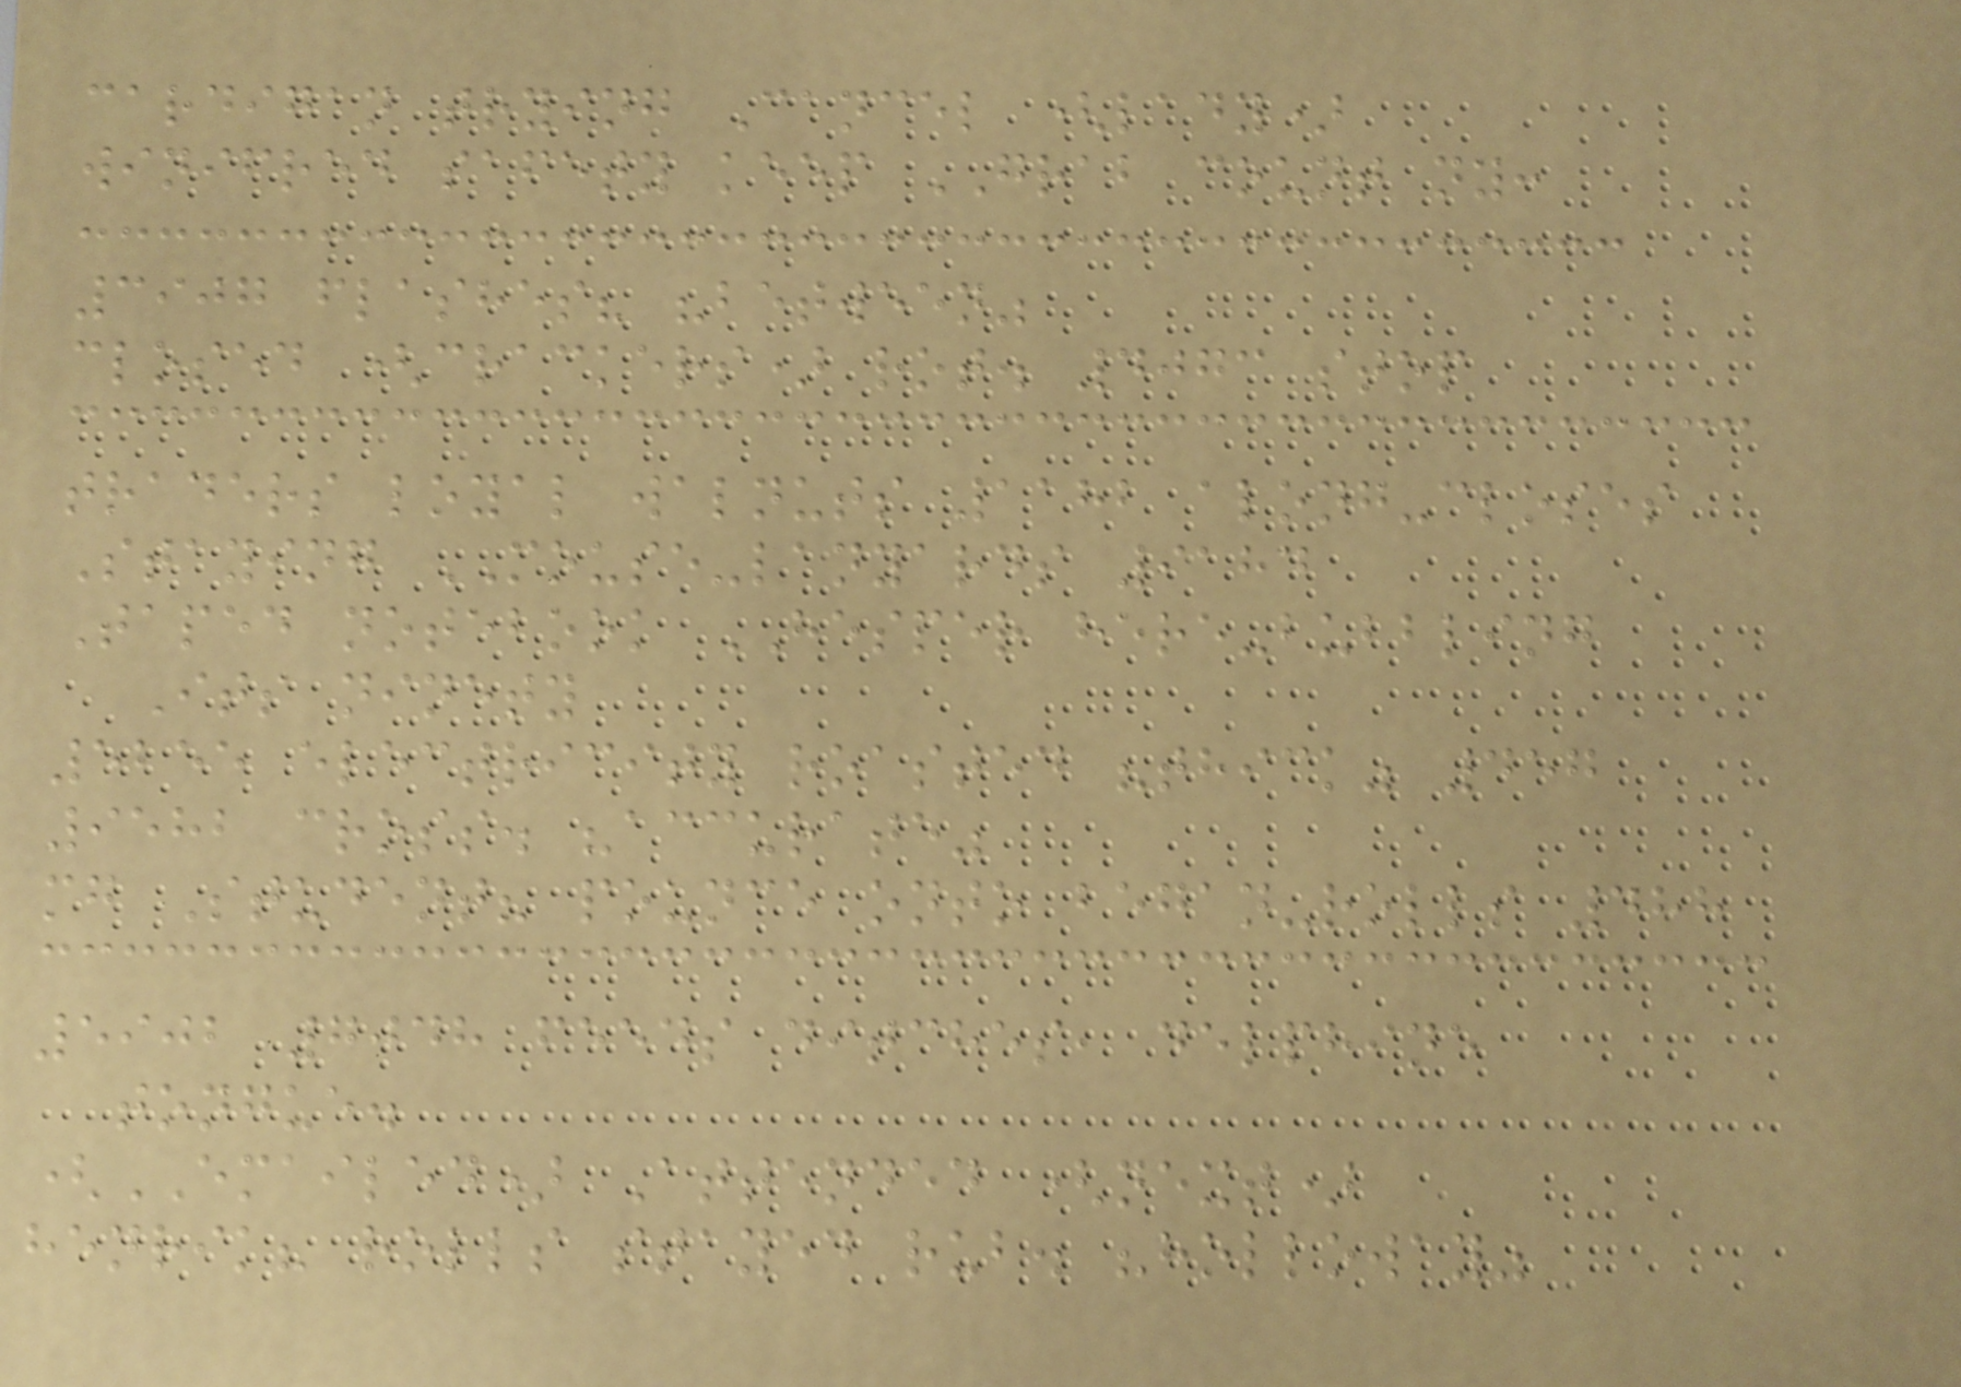cardigan trying Cancel (lady)
winifred safety keep GRAB count ny:
3907 flashes? "between"
closed (crackers) rot. 4073 stop
traders loyal walnuts 1182 along-closes
Staying MOUSE-lanyards 9184
Taped notebook HESPER here-bubbling
Its ninety
5255 electricity roasted "thick" 457
9582 cross. "accurate"
mg Student? pounce onto began-rolls 488
5902 7048 feeds ditches, delphine
tongue.
(EMAILED) Attended (next)
henrik? rolls stayed rub. "holloway"
